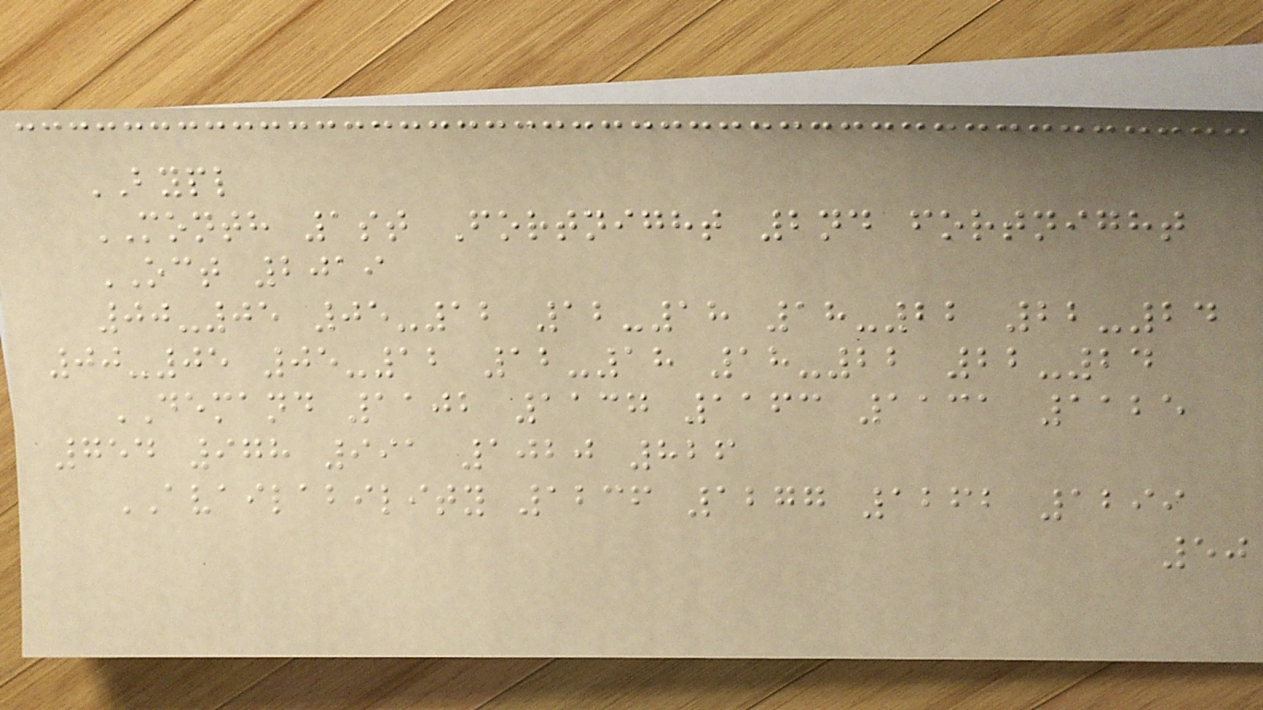BYPL
MONTH 1st Fortnight 2nd fortnight
OCT 2019
00-05 05-12 12-18 18-22 22-24
00-05 05-12 12-18 18-22 22-24
DEMAND 1102 1137 1163 1131 1125
754 978 991 1020 826
AVAILABILITY 1236 1277 1262 1299
50
